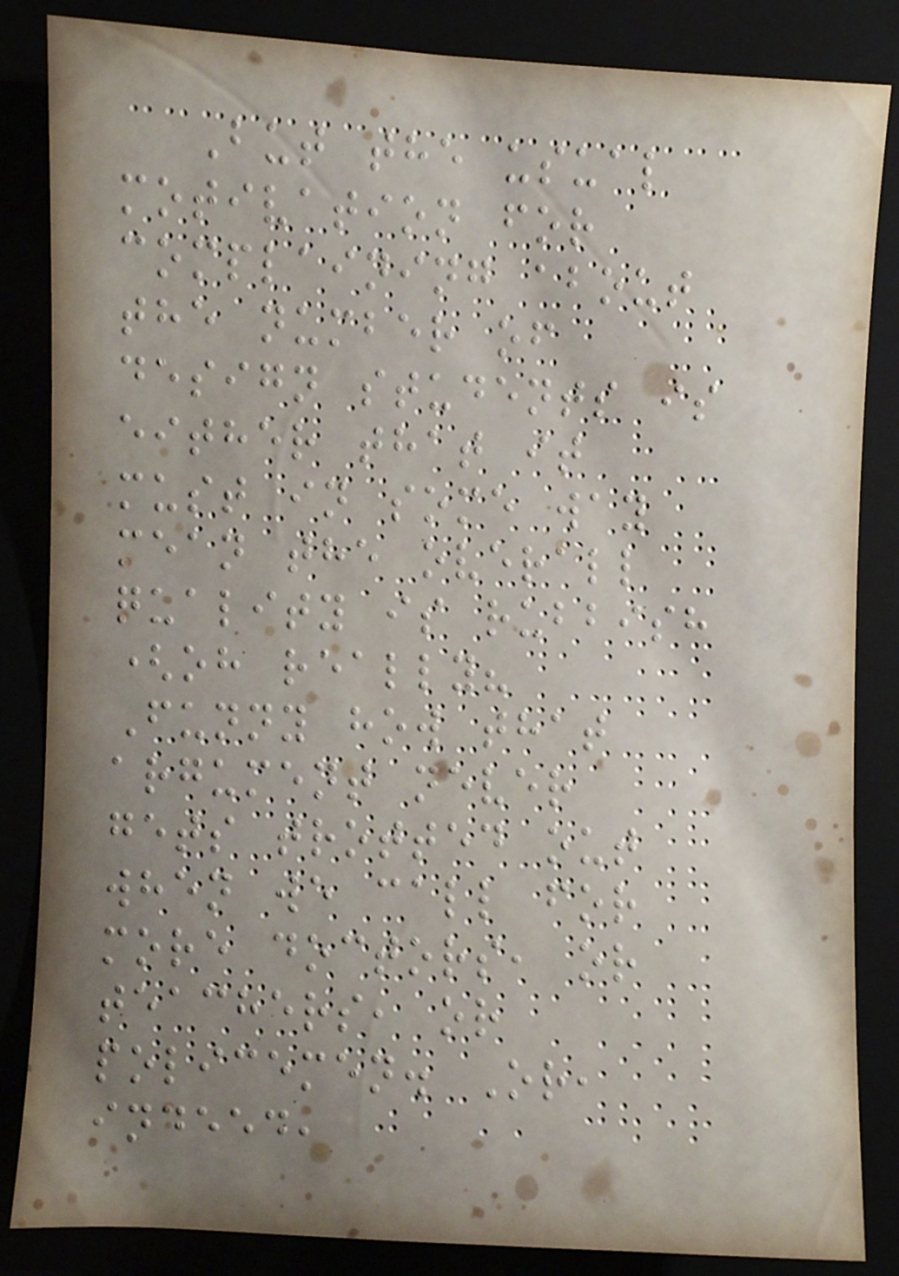But the usual
motivation for
complaining about
the number of
design students is
either that it
must in some way
mean the overall
quality is rubbish
(oh really?
Funny how that
argument never
gets trotted out
when we call for
more doctors, or
teachers, or
policemen. Or,
indeed,
